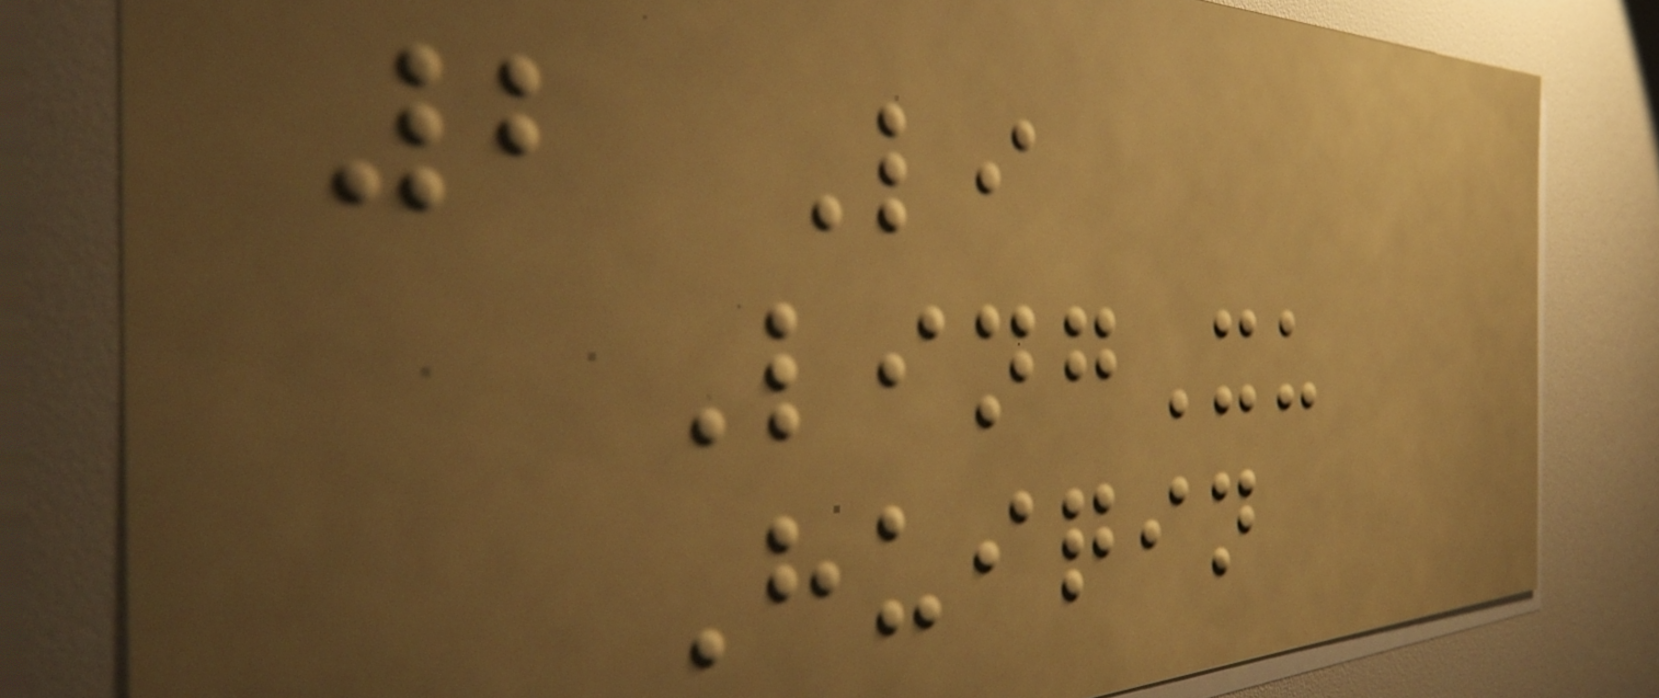2 Li
LingXu
Huiqin
